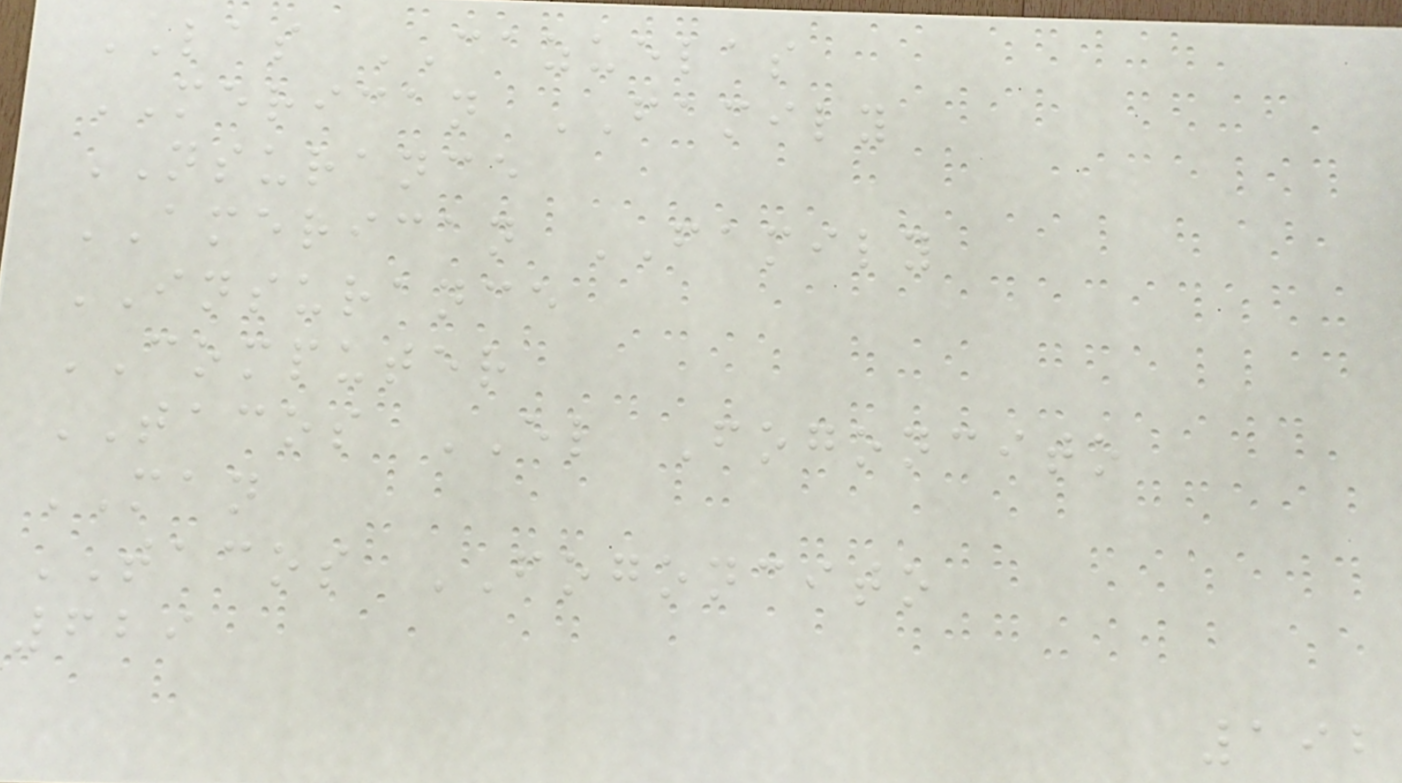LAS CAZUELAS
MERICAN FAMILY
NSURANCE
AMERICAN FAMILY
INSURANCE
COMPUTER
TACOS EL Fogoncito
MAN
TACOS FOGONCITO
629
192
